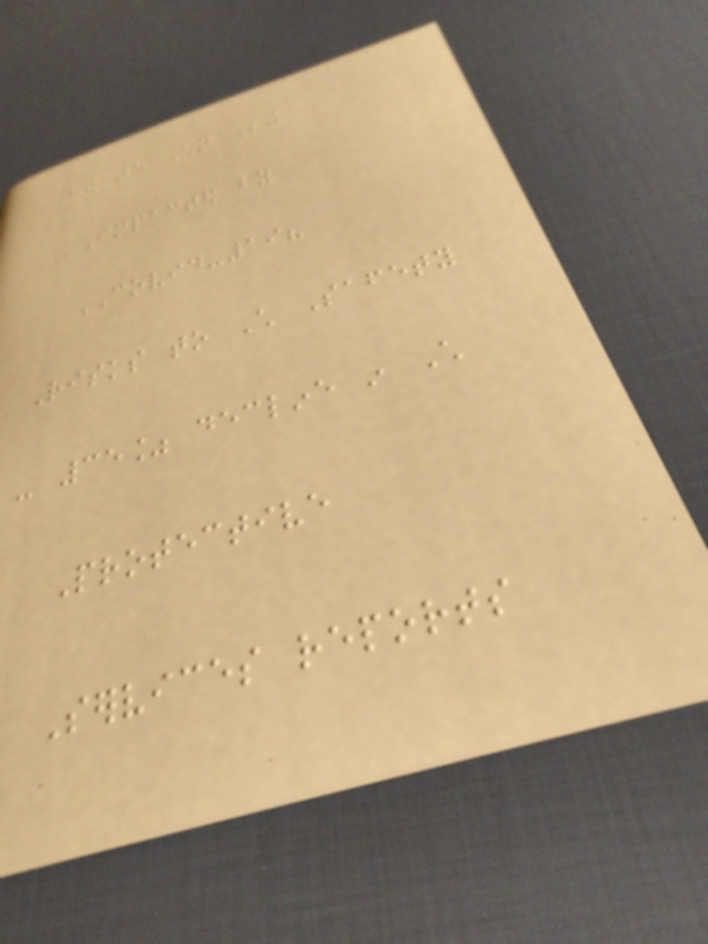How are Children Being
Impacted by
COVID-19?
Risks to Child Safety
- 35% decline in Child
Protective
Services reports
